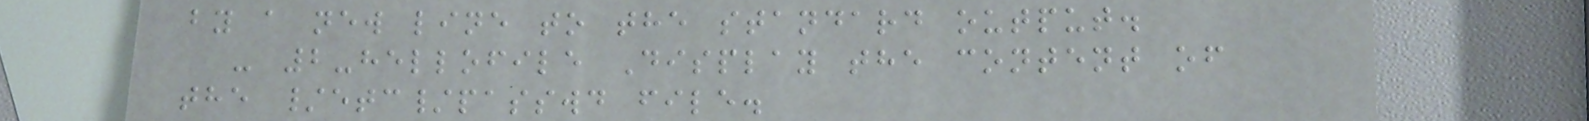by a new line to the standard output.
- 2-hellofile Display the content of
the /etc/passwd file.
